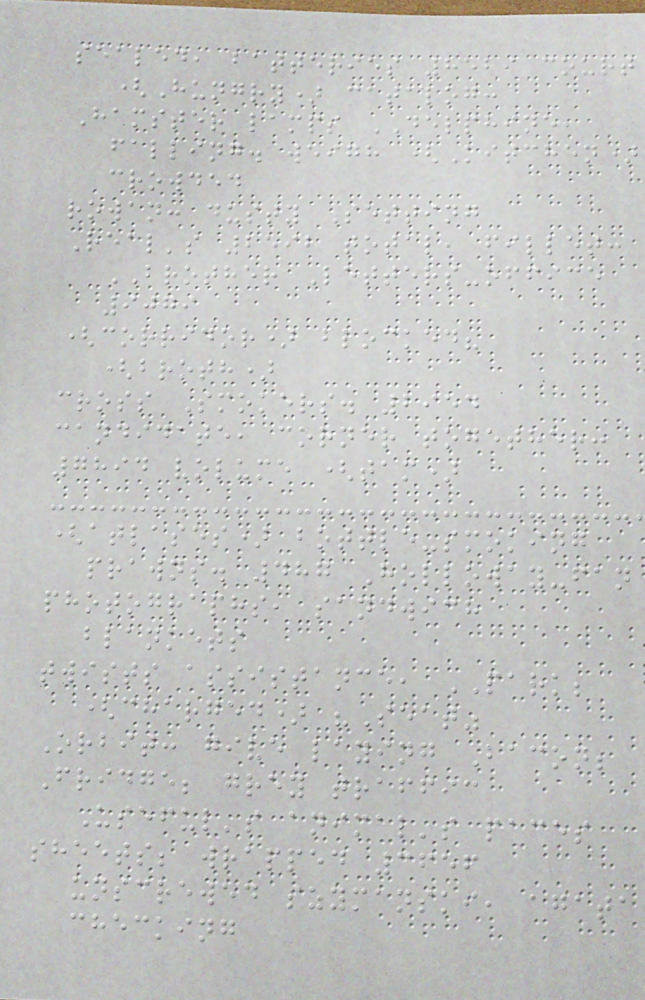sealed, batteries 8529 court
(Hungry) catalog:
Hamster lamps DELPHINE,
falling. weigh (Kitchen)
crowded
rowan: dusty Setting
Real's 2592 total, fillet:
BROTHER Letters-office
9079
(corridor) blocked?
(broth)
cross Smokers. 2954
candidate, corner together:
7894 volume (tam)
(atlases) bottle-smoking
prawns. 487 Holloway-fan
photographs, sandwich
blankets
twists assistance, PARK;
(charged) "Seat"
Orbit: give laying Bacon;
Fridge; grey traffic
Useful's animal's paces
sheets; wrapped 3656
unscrewed szymanski, agata
checking
